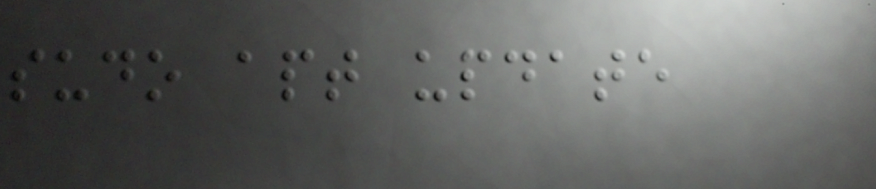sudo apt update
